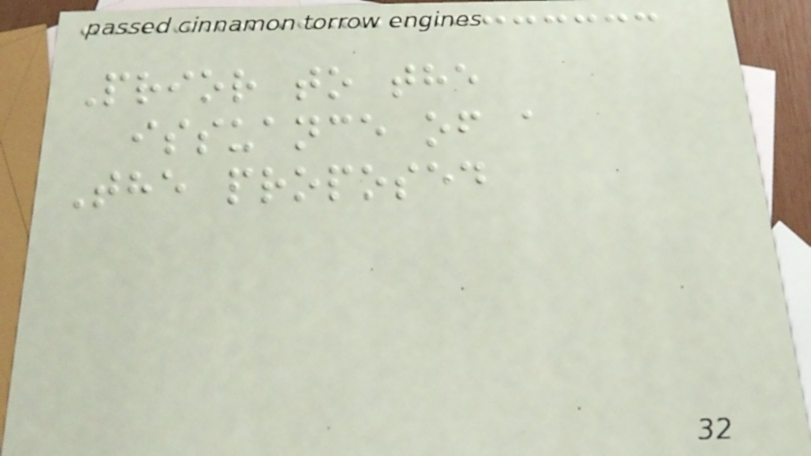Prior to the
issuance of a
The proposed
